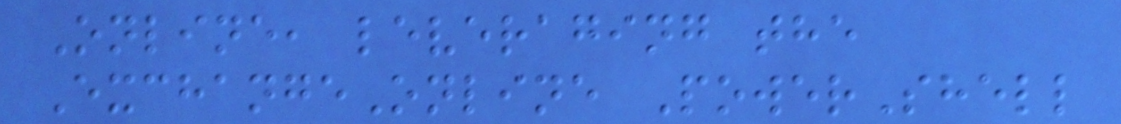Online, leveraging the
ExchangeOnline PowerShell
